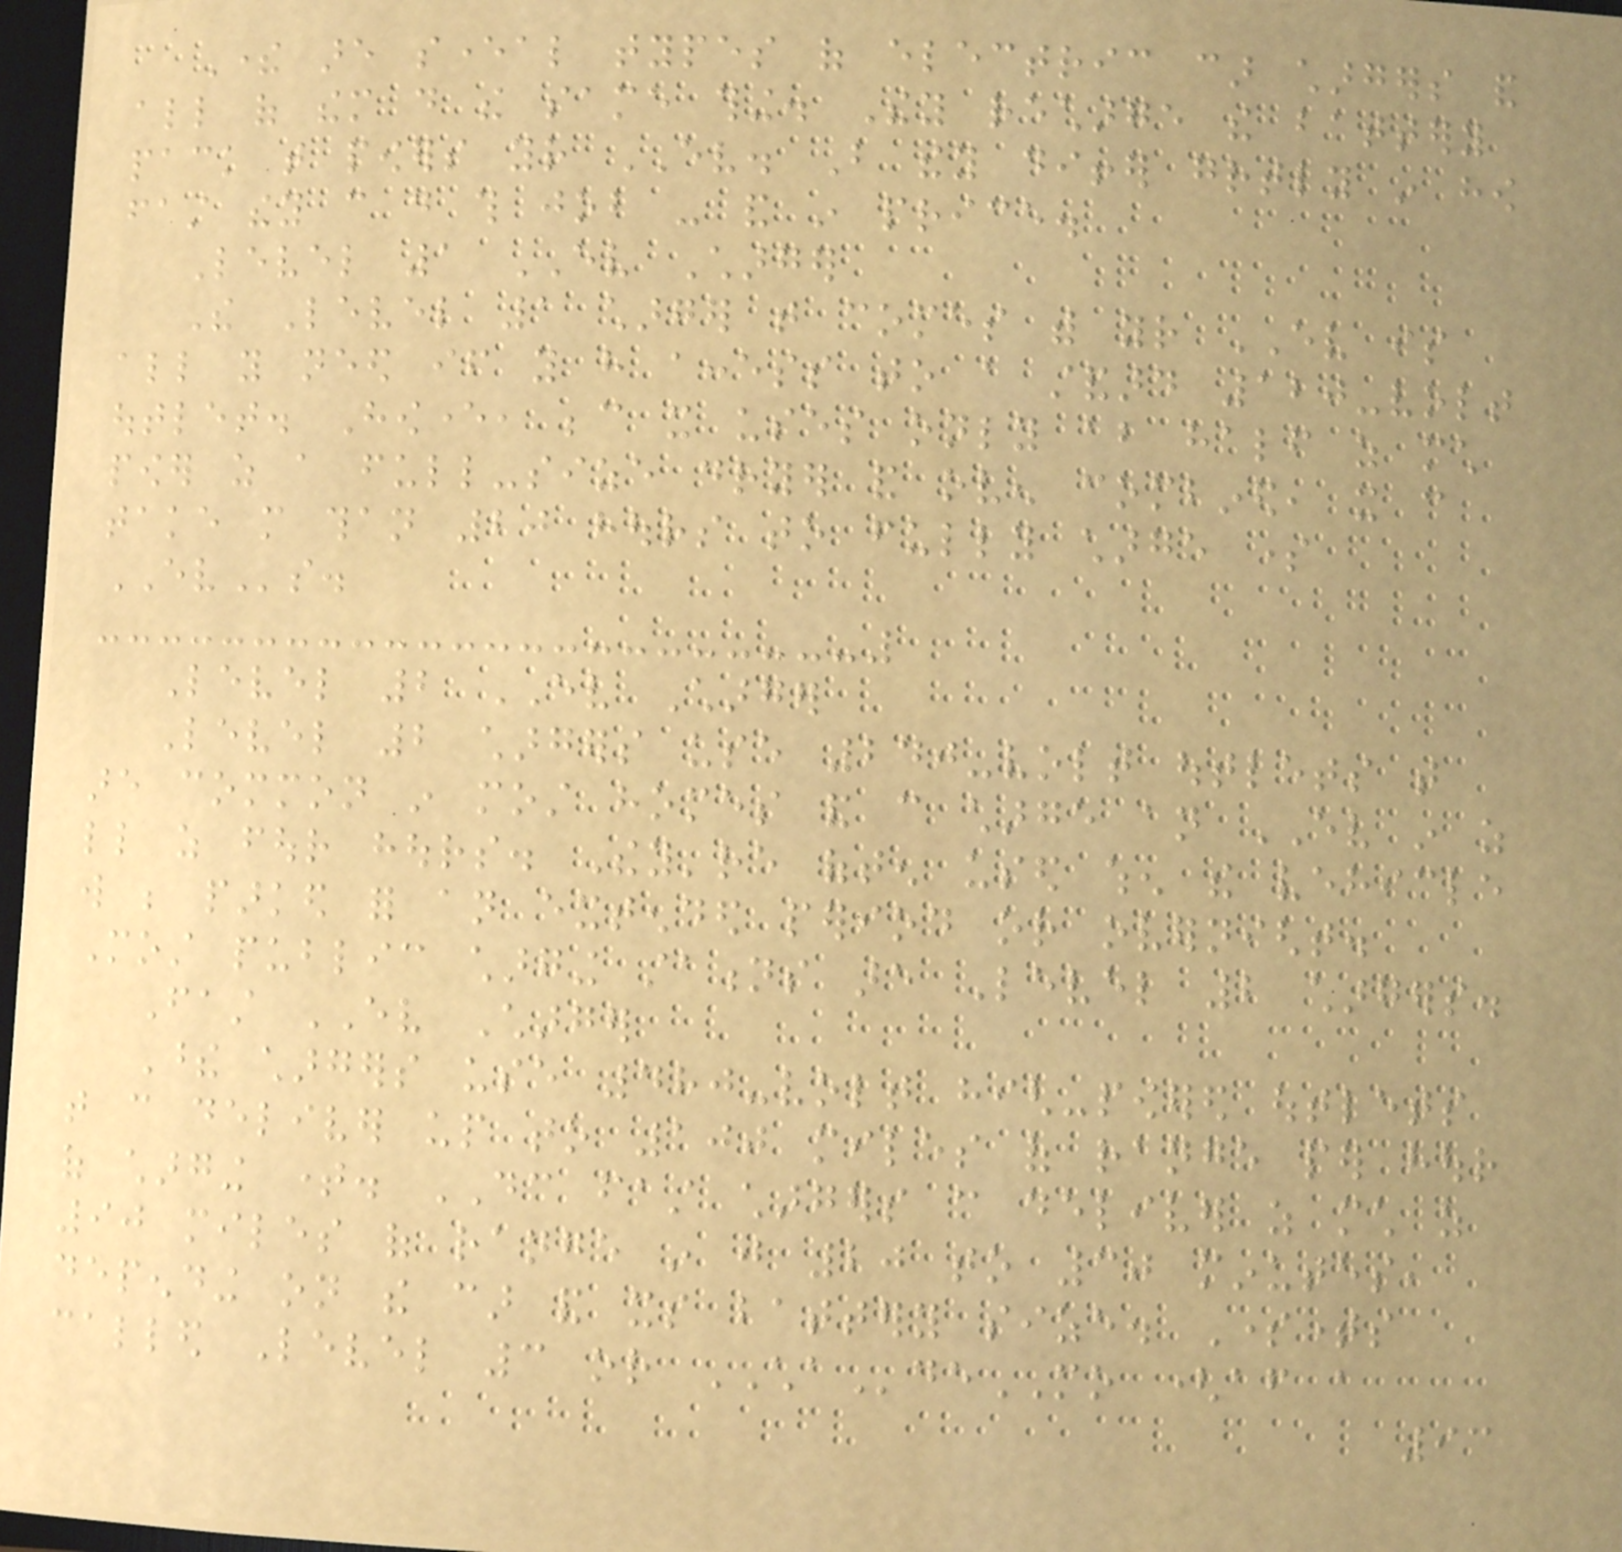There are several types of electric car chargers and
all of them do the same thing. They recharge the battery
pack that powers your EV. But they differ greatly in how
fast they can do this job - and in price.
Level 1 EV Charger
The Level 1 charger that comes with your EV is
all you need if you have access to a standard 120-volt
outlet. However, because it uses only about half as much
power as a full-size dryer and oven combined, it can
take more than 20 hours to fully charge some
EVs.
Level 2 EV Charger
Level 2 chargers use 240-volt outlets that
are common in most homes and can charge an EV in as
little as four hours. They're often used when the vehicle
will be parked for an extended period or overnight.
Most public charging stations are Level 2 chargers.
Fast EV Charger
These chargers use 480-volt high-powered outlets
that can deliver up to 100 miles of range per hour
of charging time. DC fast chargers can deliver as much as
90 miles of range in just 20 to 30 minutes,
depending on the car and its battery size. Sometimes
called Level 3 or CHAdeMO (after a
93
